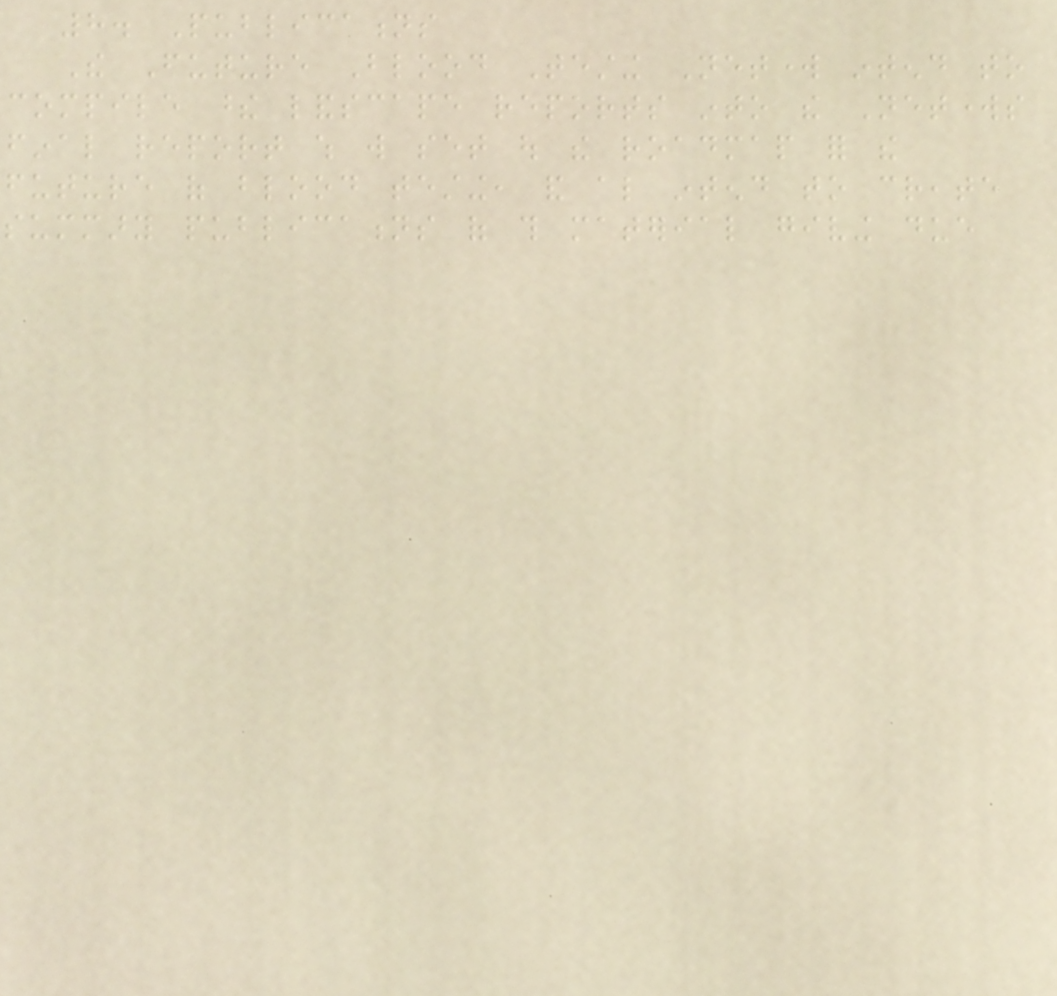8. Publications
The Future Blood Testing Network intend to
compile these landscape reports into the Networks
final report which will set out the roadmap for the
future of blood testing, and also intend to create
summary publications of this material giving due
